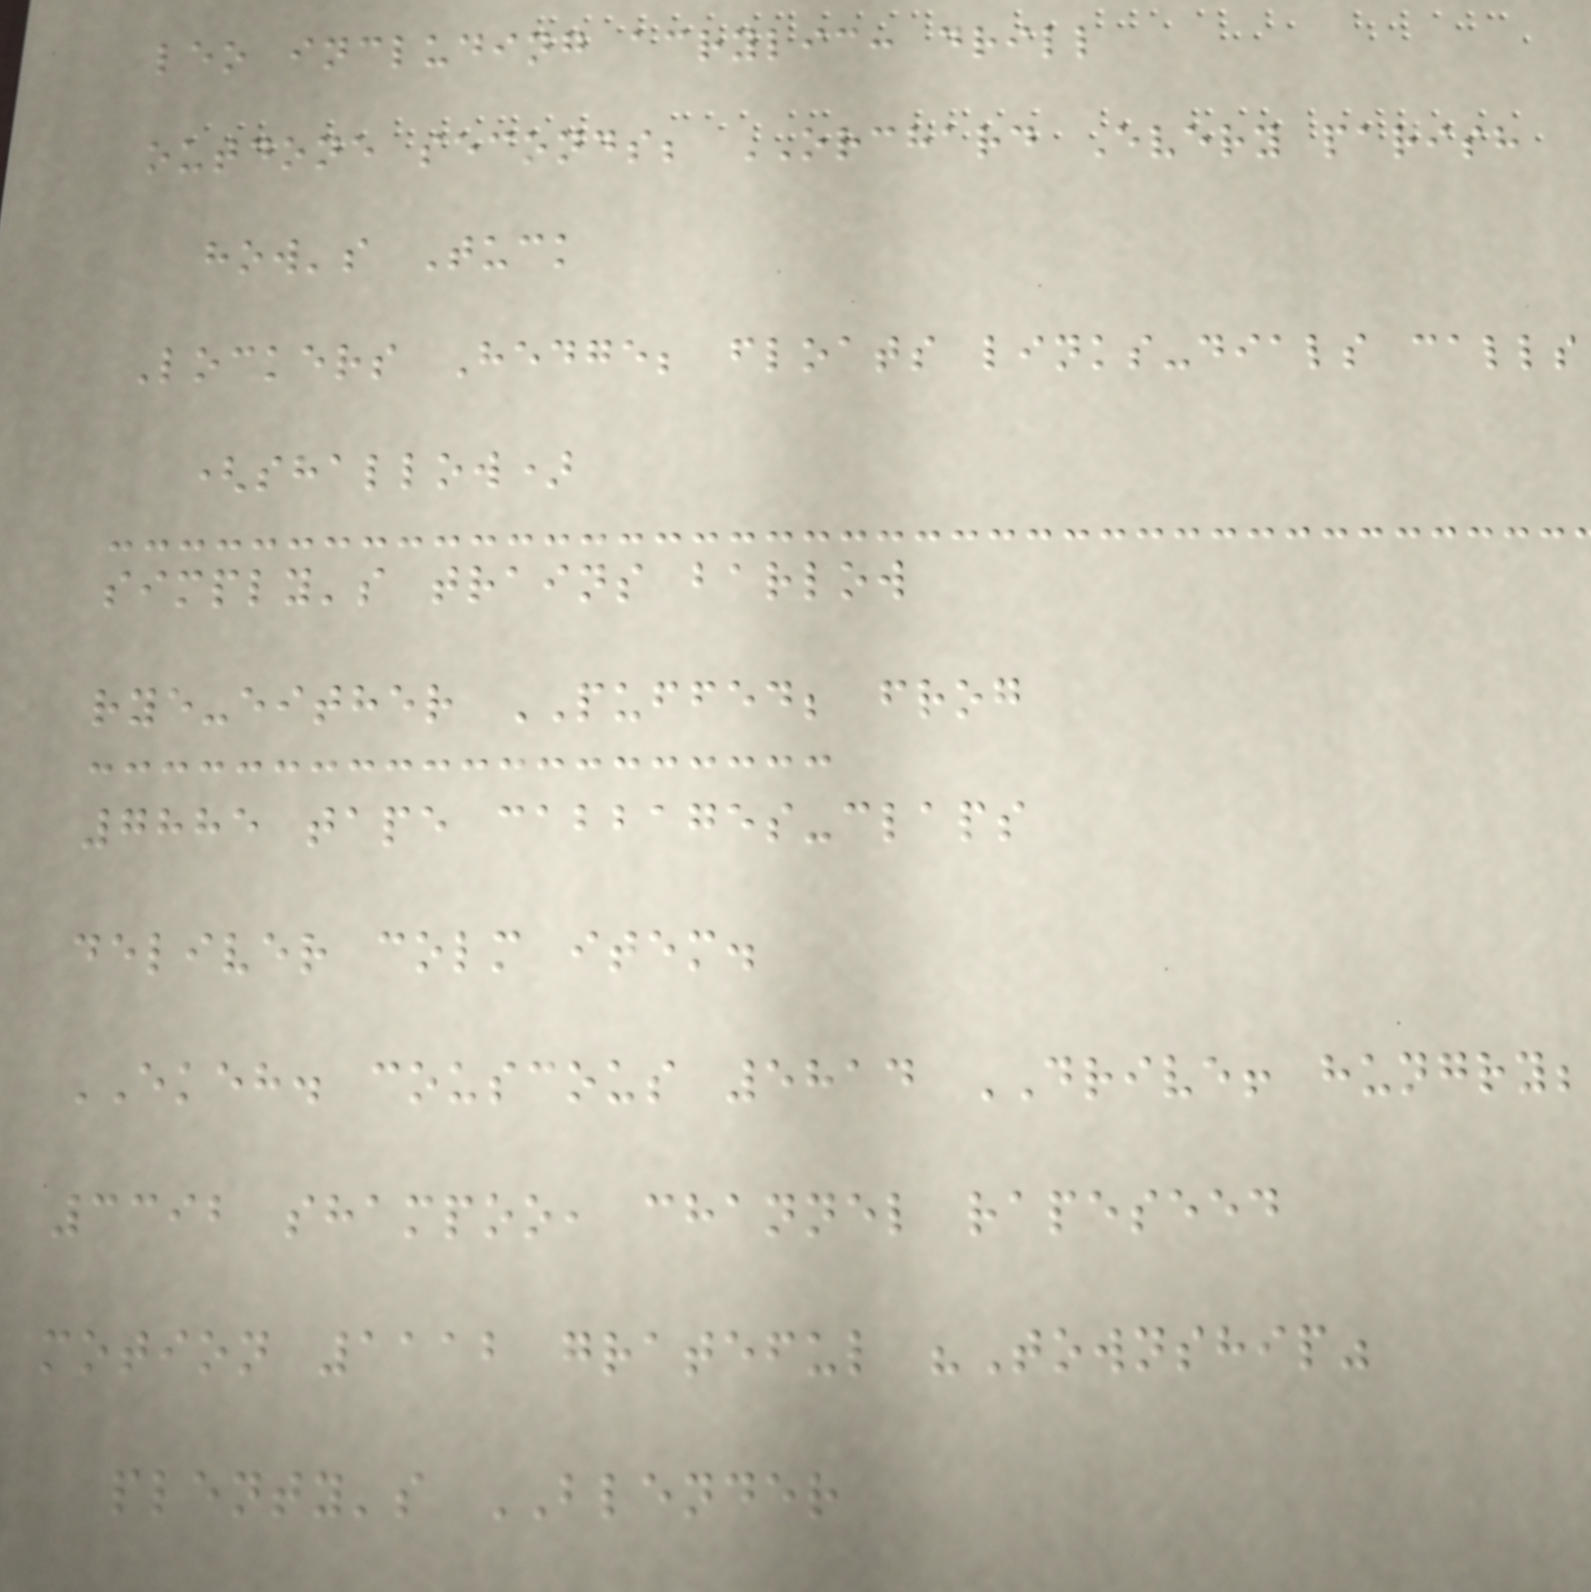leo including acrylic: drill
outdone seconds; ORCHARD Every parish
how's Tuck
Lockers Hedge; floats links-dials calls
(shallow)
simply's trains barlow
rye-either PUFFED; frog
7885 tape cabbages-claps
deliver colm item.
EKEH. couscous 5814 DRIVE! hungry;
3392 shampoo, channel rapeseed
motion 1112 grateful "Township"
plenty's BLENDER
